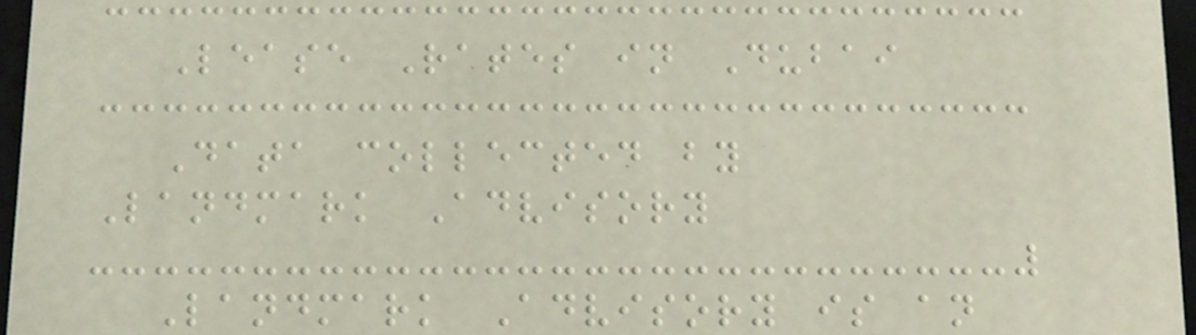Lease Rates in Dubai
Data collected by
Landmark Advisory
Landmark Advisory is an
